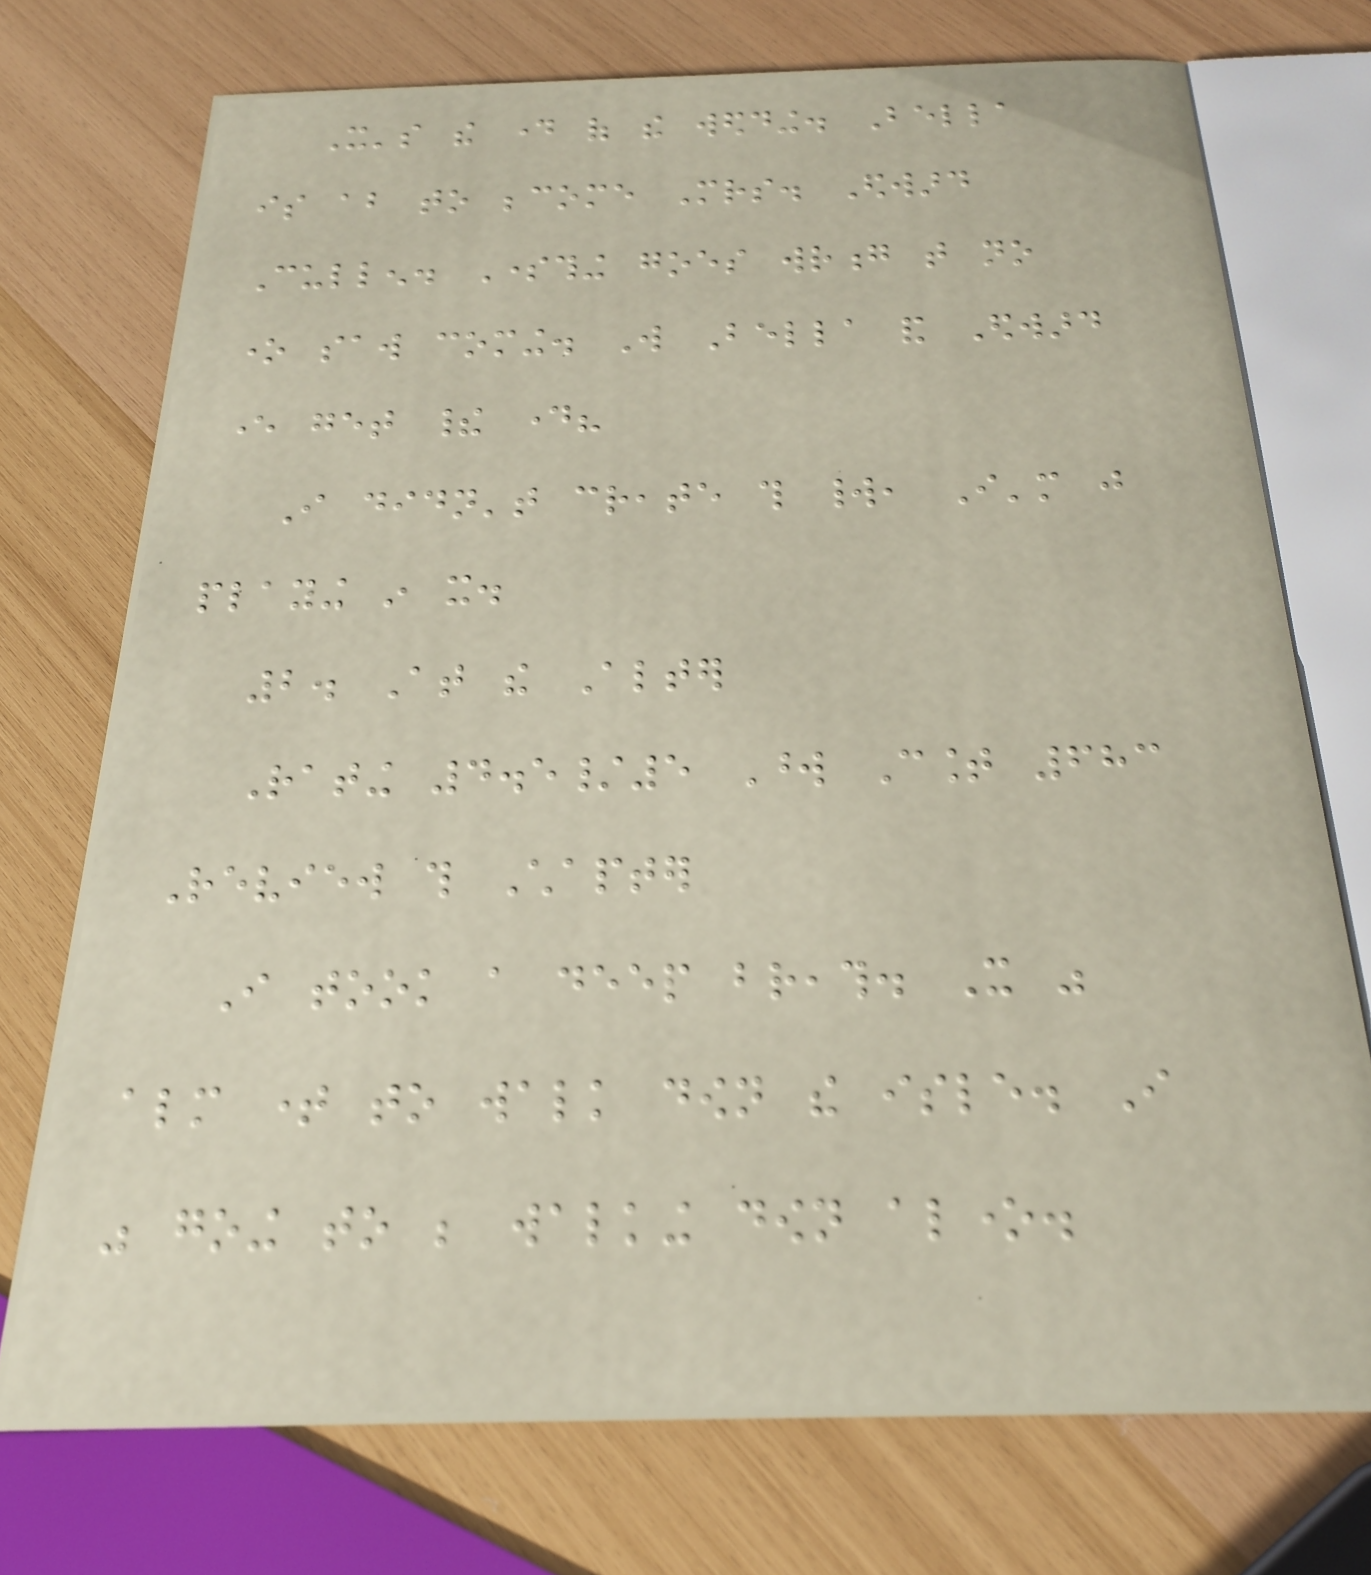It's the day of the wedding. Bella
is about to become Mrs. Edward
Cullen. Something goes wrong that no
one saw coming. Will Bella and Edward
ever get their day?
I didn't create this world, I'm just
playing in it.
2. At the Alter
Rating 4.5/5 Word Count 683
Review this Chapter
I took a deep breath. It was
almost time to walk down the isle. I
was going to be walking down alone.
